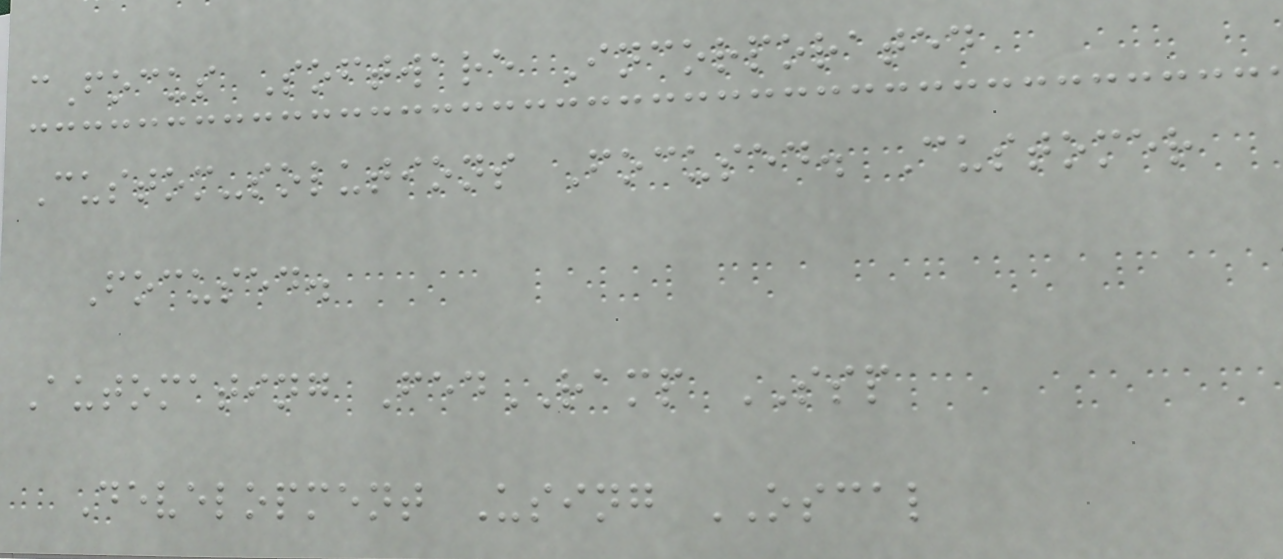cFocus Software Incorporated
Custom-solutions Focused. Customer
Focused.
Automating FedRAMP SSP
Development Using OSCAL
